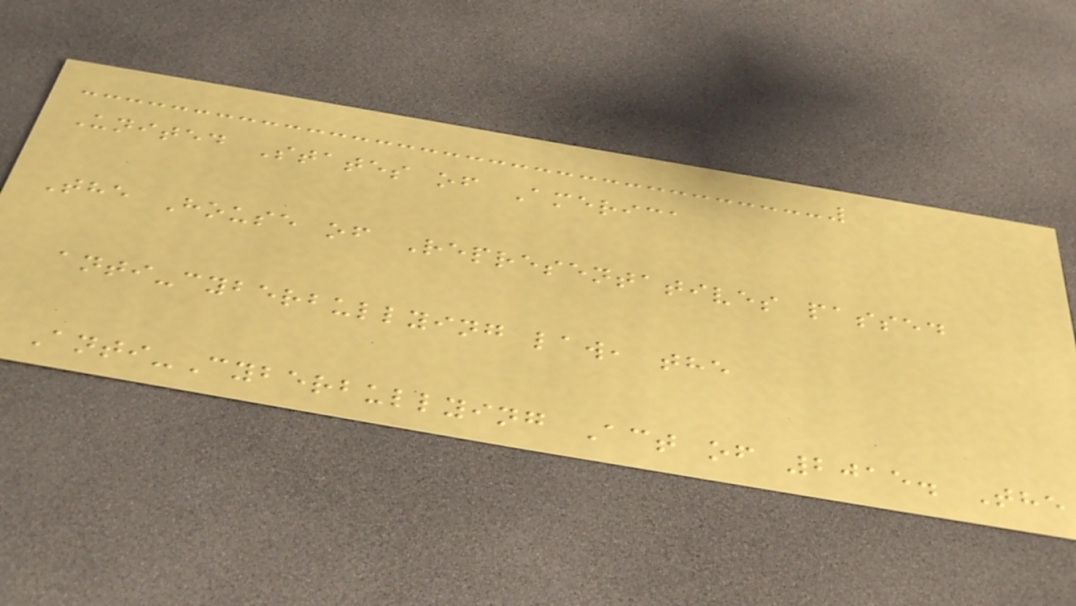United States of America
The House of Representatives passed
anti-cyberbullying law, the
Anti-Cyberbullying Act of 2015. The
